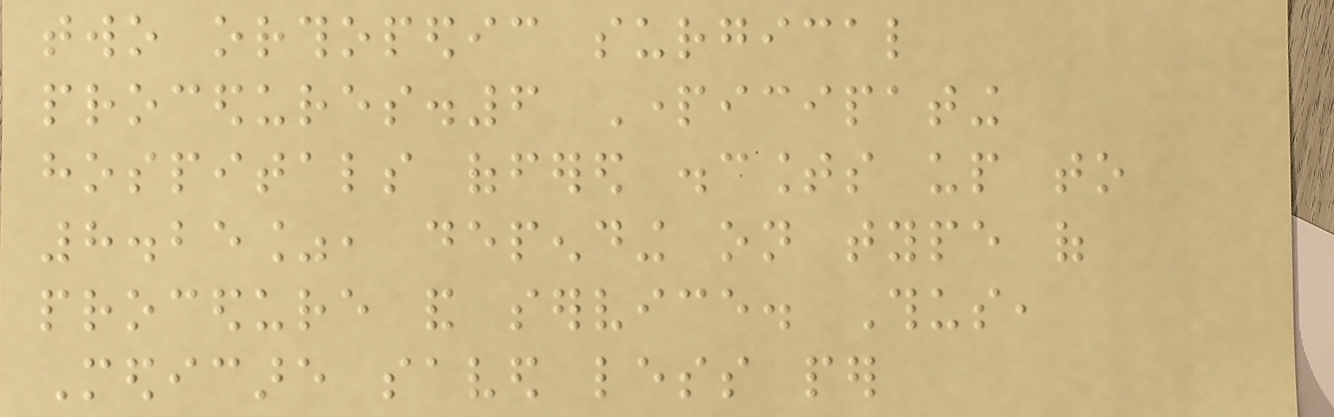two orthopedic surgical
procedures.6 Participating
hospitals offered discounts up to
8.25%, depending on type of
procedure and service. Thus,
Medicare saved less per
